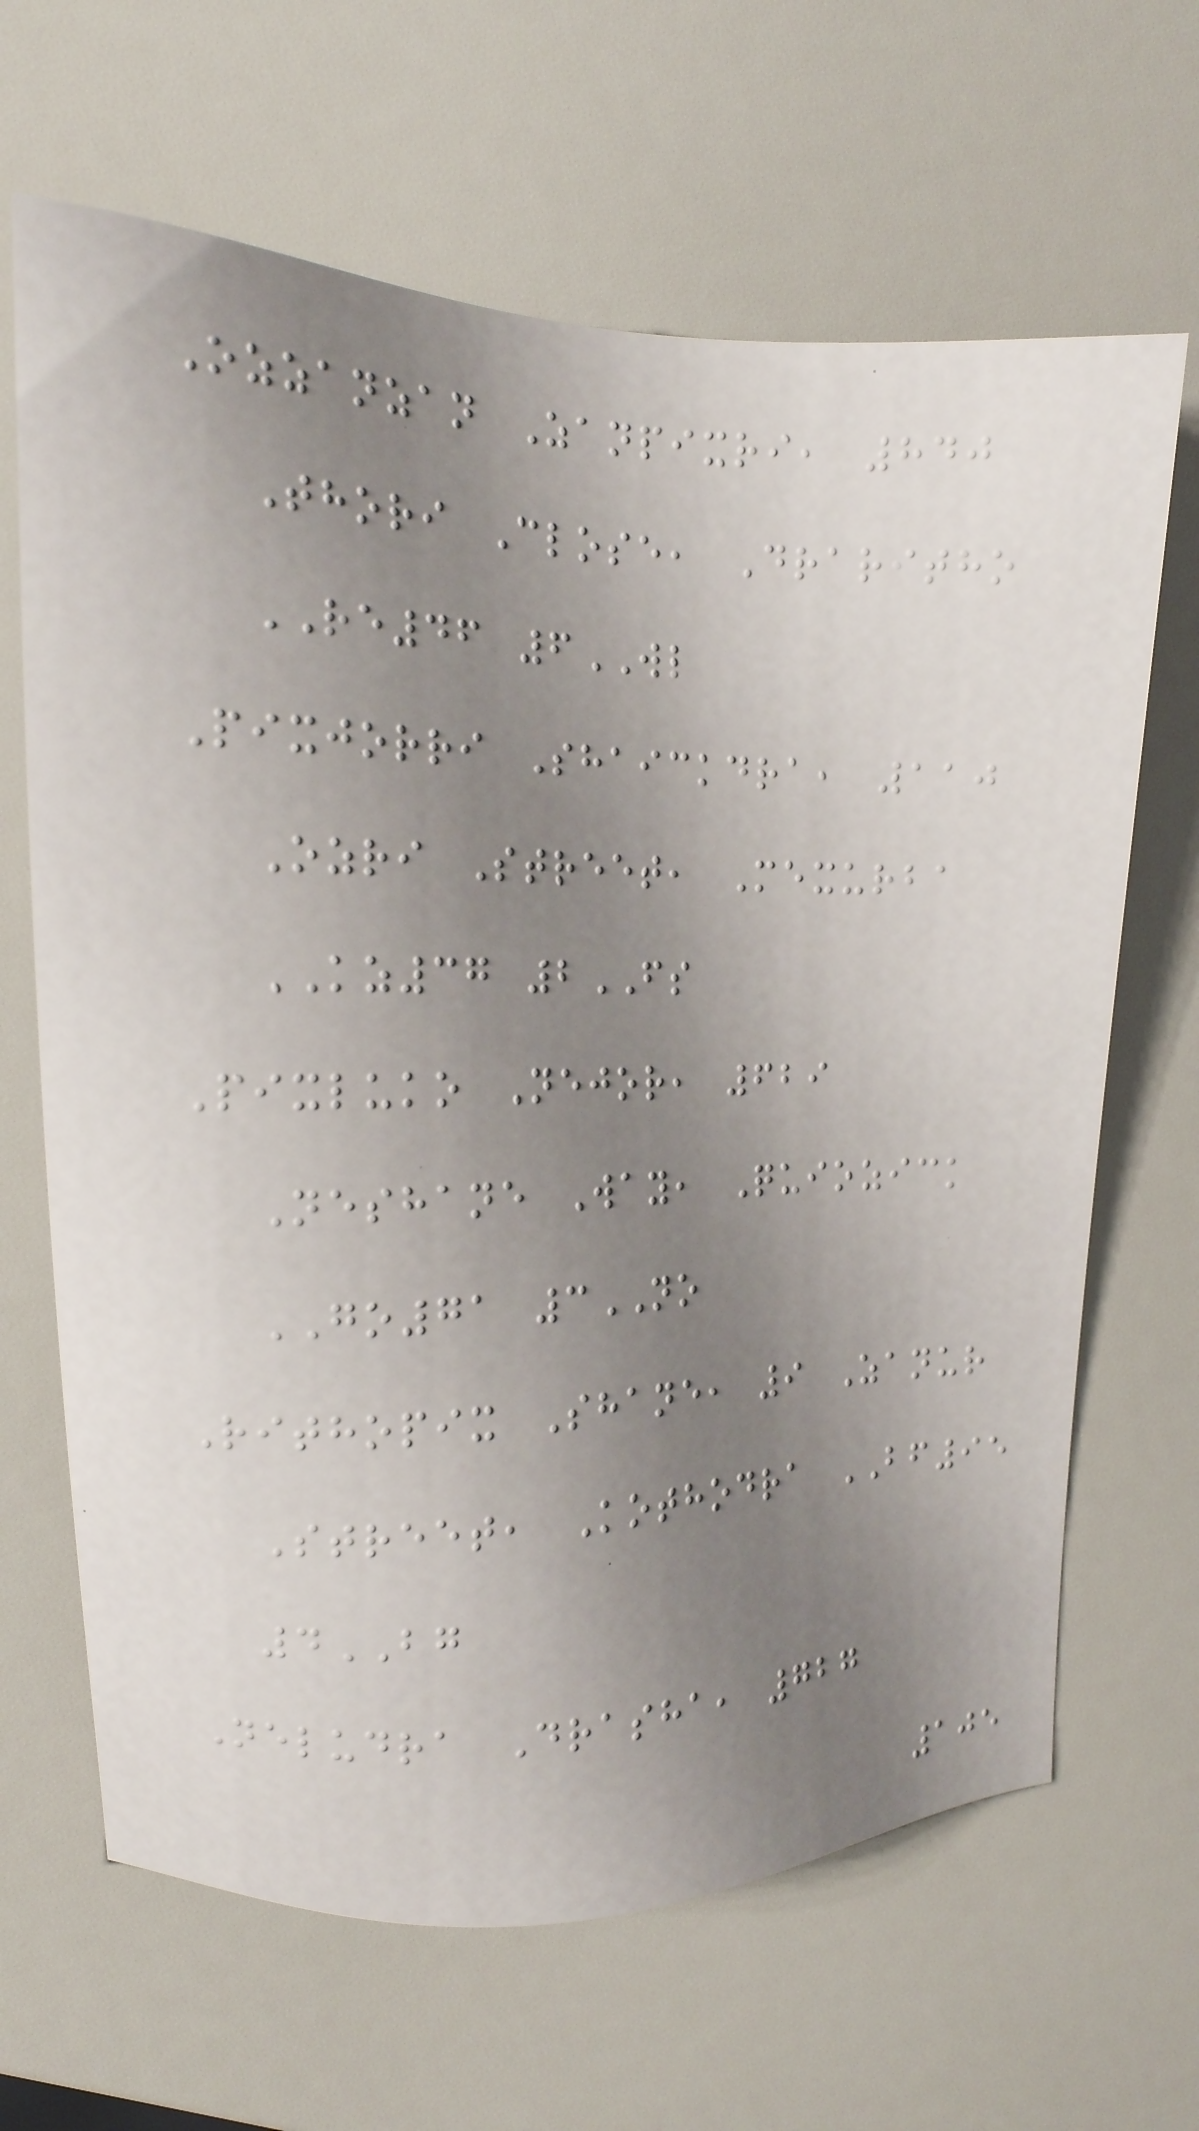Ozzanzan Zanpixri, 840
Thori Close, Draritho
RE46 6WL
Pixjorri Shaickdra, 110
Ozri Street, Mexurba
KZ37 2FS
Pixluko Nejor, 629
Neshane Way, Quiozick
GO71 3NO
Rithopix Shane, 9 Zanur
Street, Kothodra BF95
4BG
Neludra Drasha, 727
105
